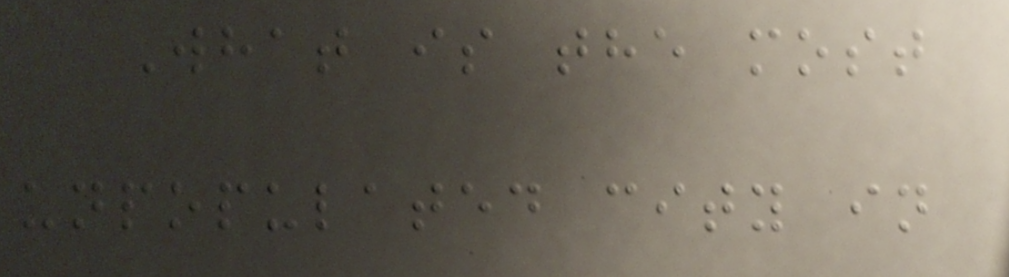What is the most
unpopulated city in
